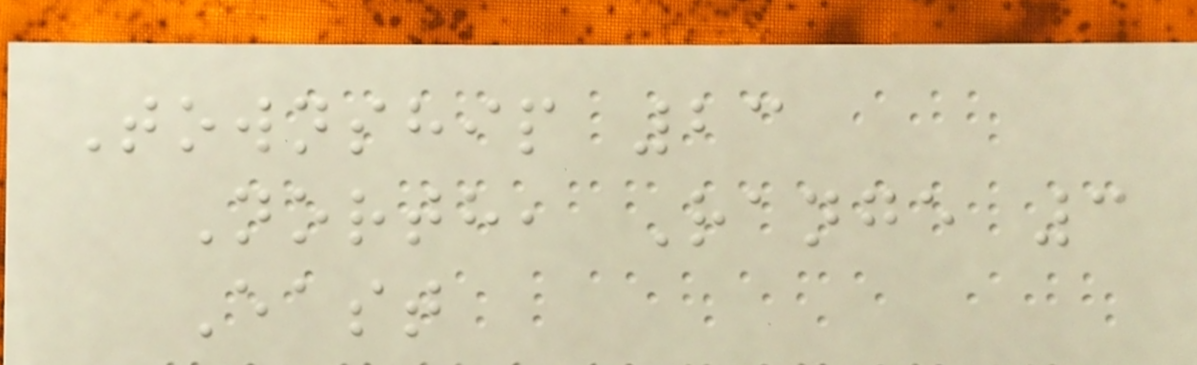Township 23
North, Range 3
East
